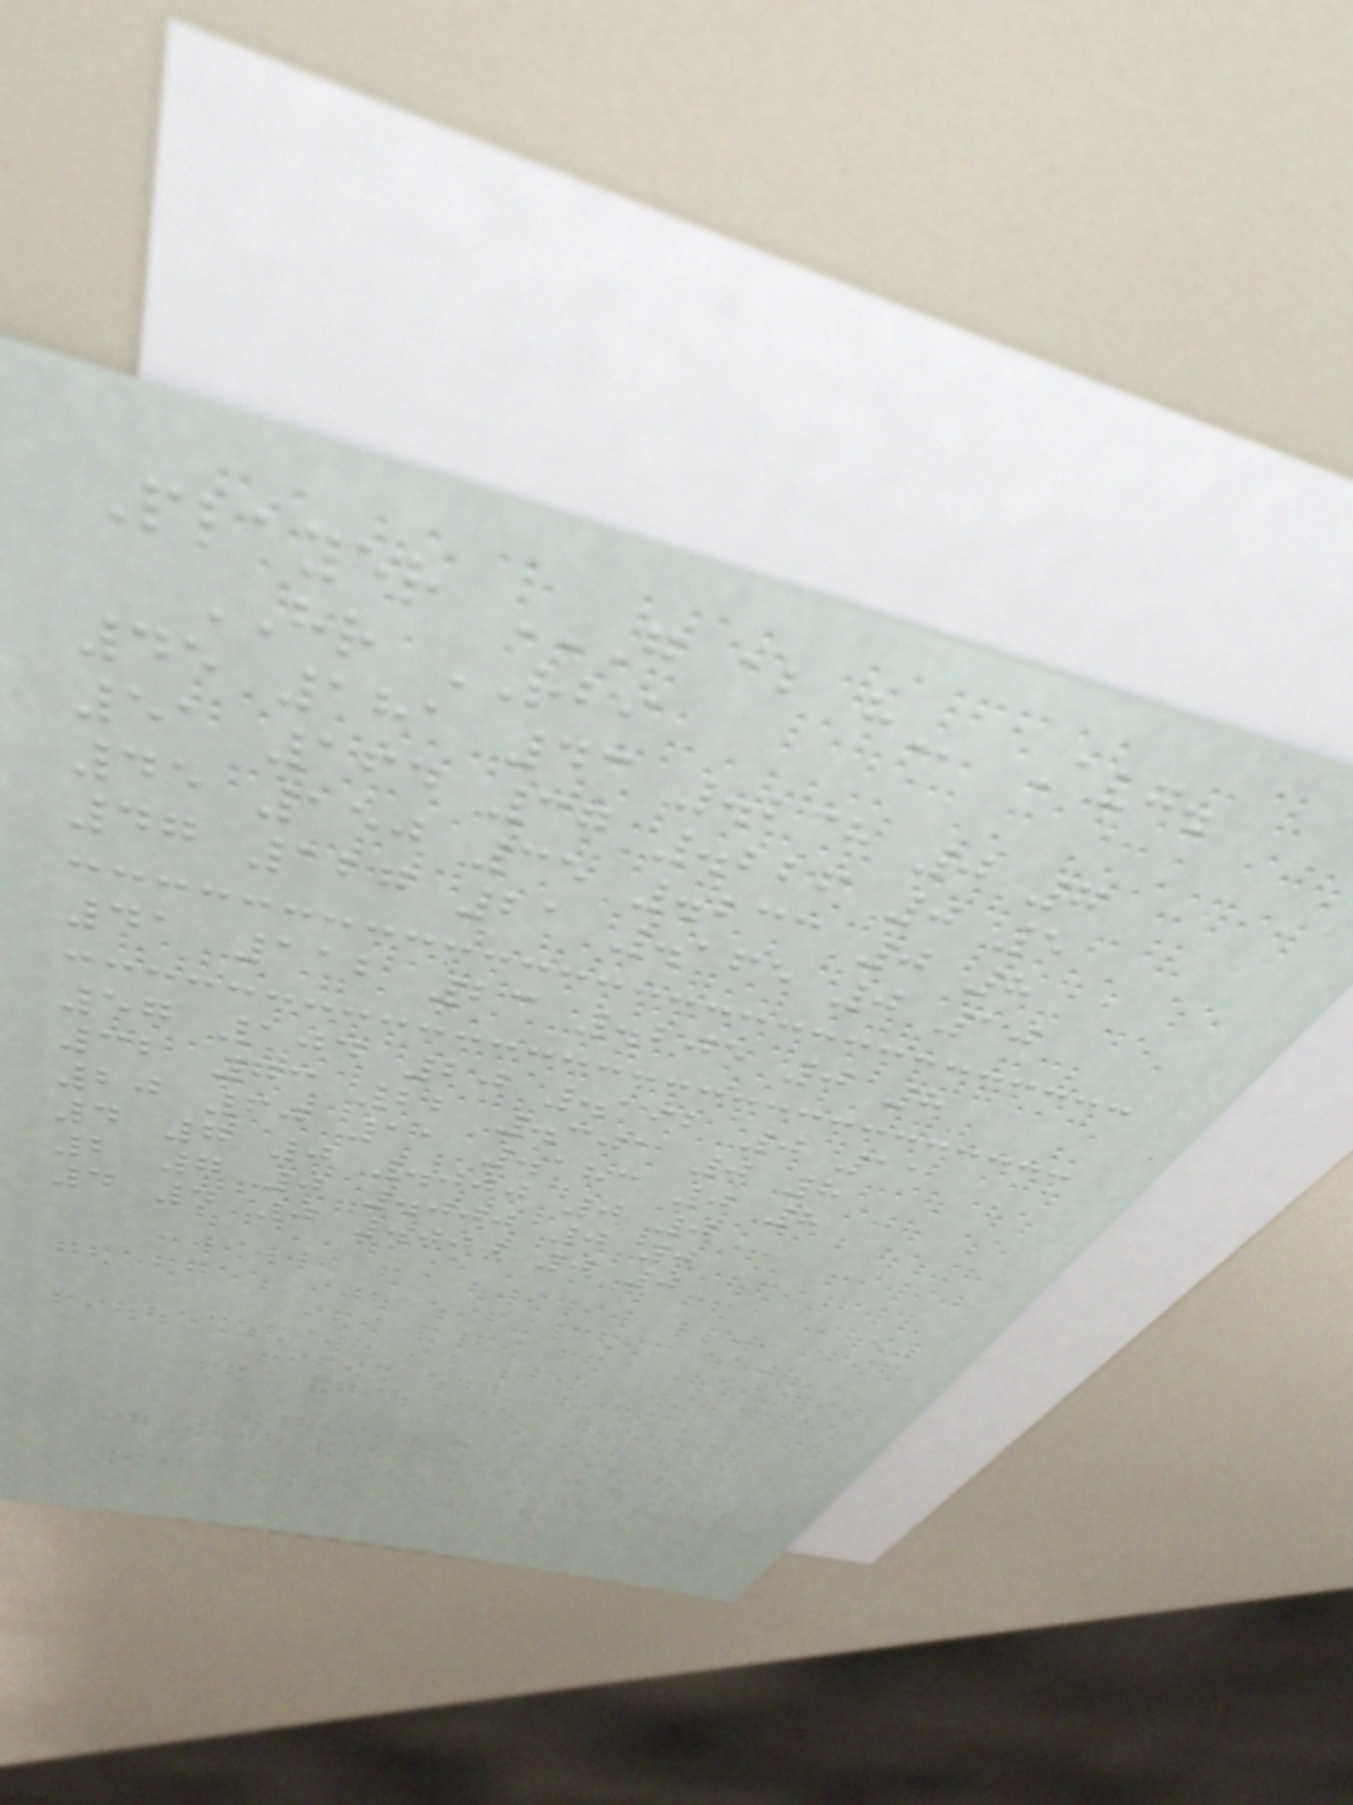Player G AB H Avg.
HR RBI
45 181 43 .238 0 7
51 164 37 .226 0 5
45 150 35 .233 0 8
47 127 21 .165 0 10
41 112 23 .205 0 8
57 104 20 .192 0 11
32 73 22 .301 0 8
20 60 11 .183 0 8
4 7 0 .000 0 0
2 7 0 .000 0 0
4 4 0 .000 0 0
